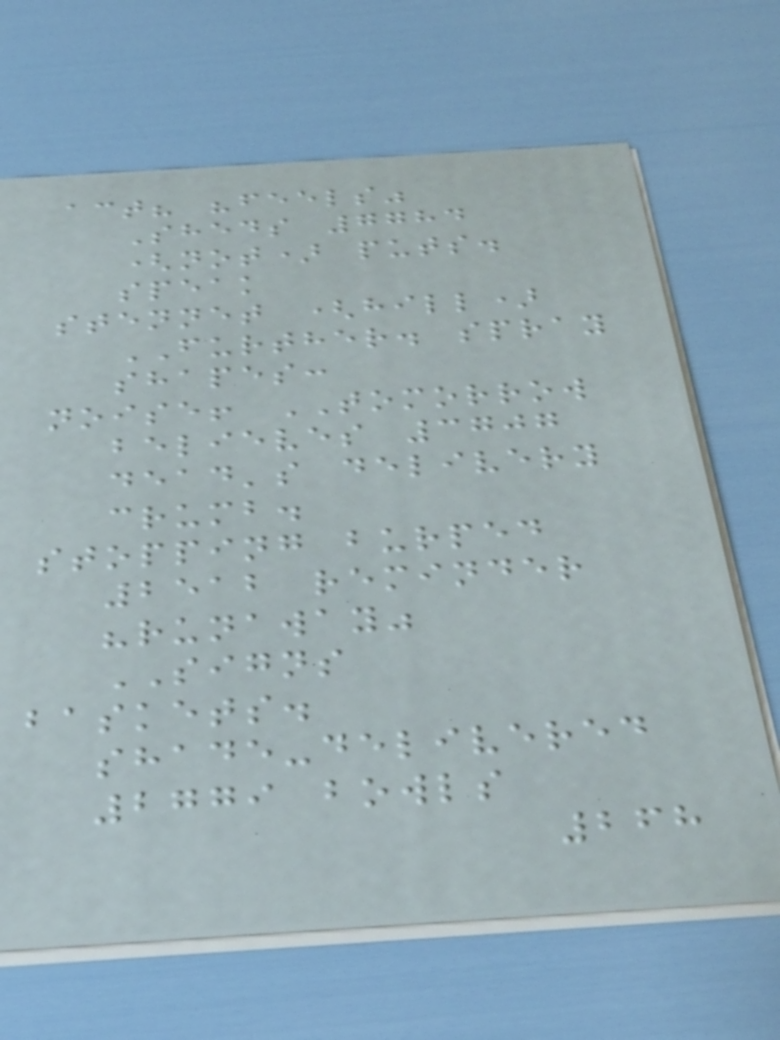act? "feels"
Sheds 7784
(not) puts.
speak
stennet (hill)
FURTHER. spray
shapes:
noise! TOMORROW
believes 3707
dead's delivery
crumb.
stopping burped
2512 reminder
"runaway"
SIGNS
baskets.
shade-delivered
2779 bowls
268
